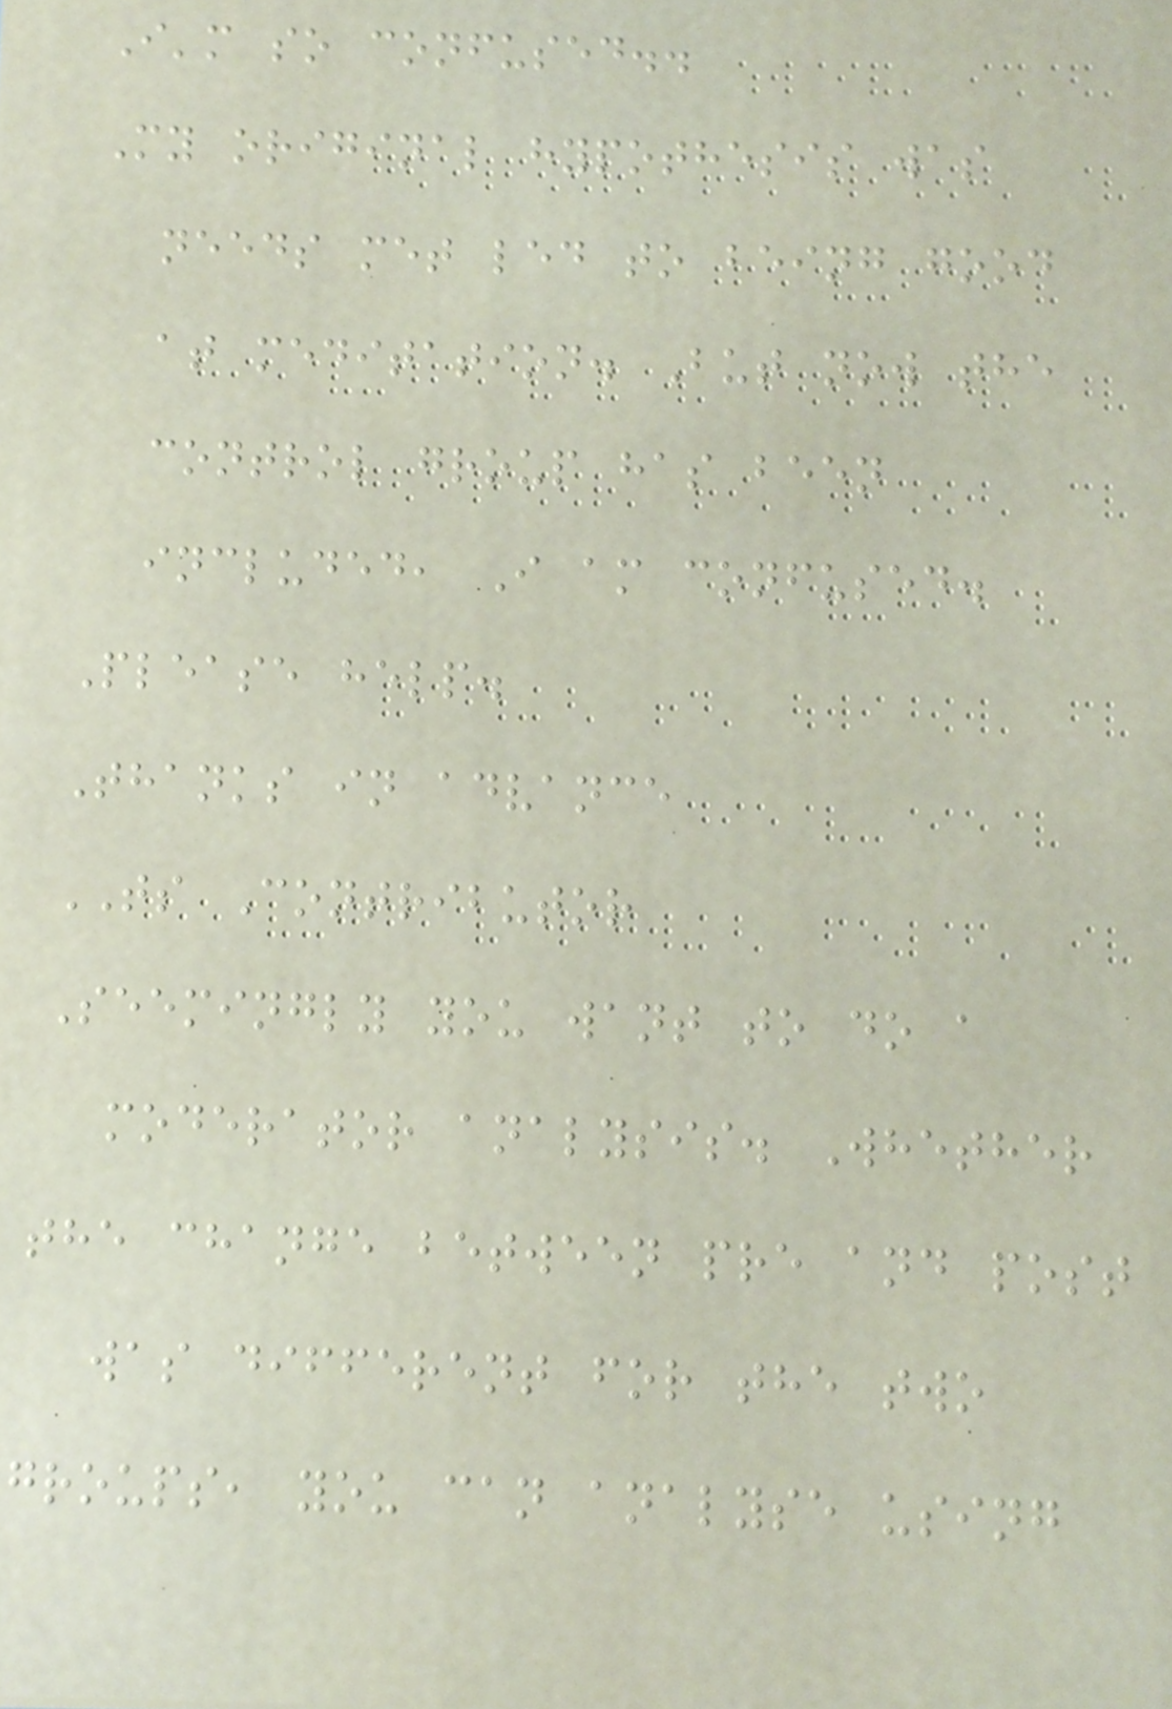I'm so confused..
My original hypothesis was
needs met led to being good
at meditation. But now the
control group has been
included, I am confused.
Please help.
Thanks in advance
TS Contributor
Seemingly you want to do a
moderator analysis. Whether
the change between pre and post
was different for the two
groups, you can analyse using
